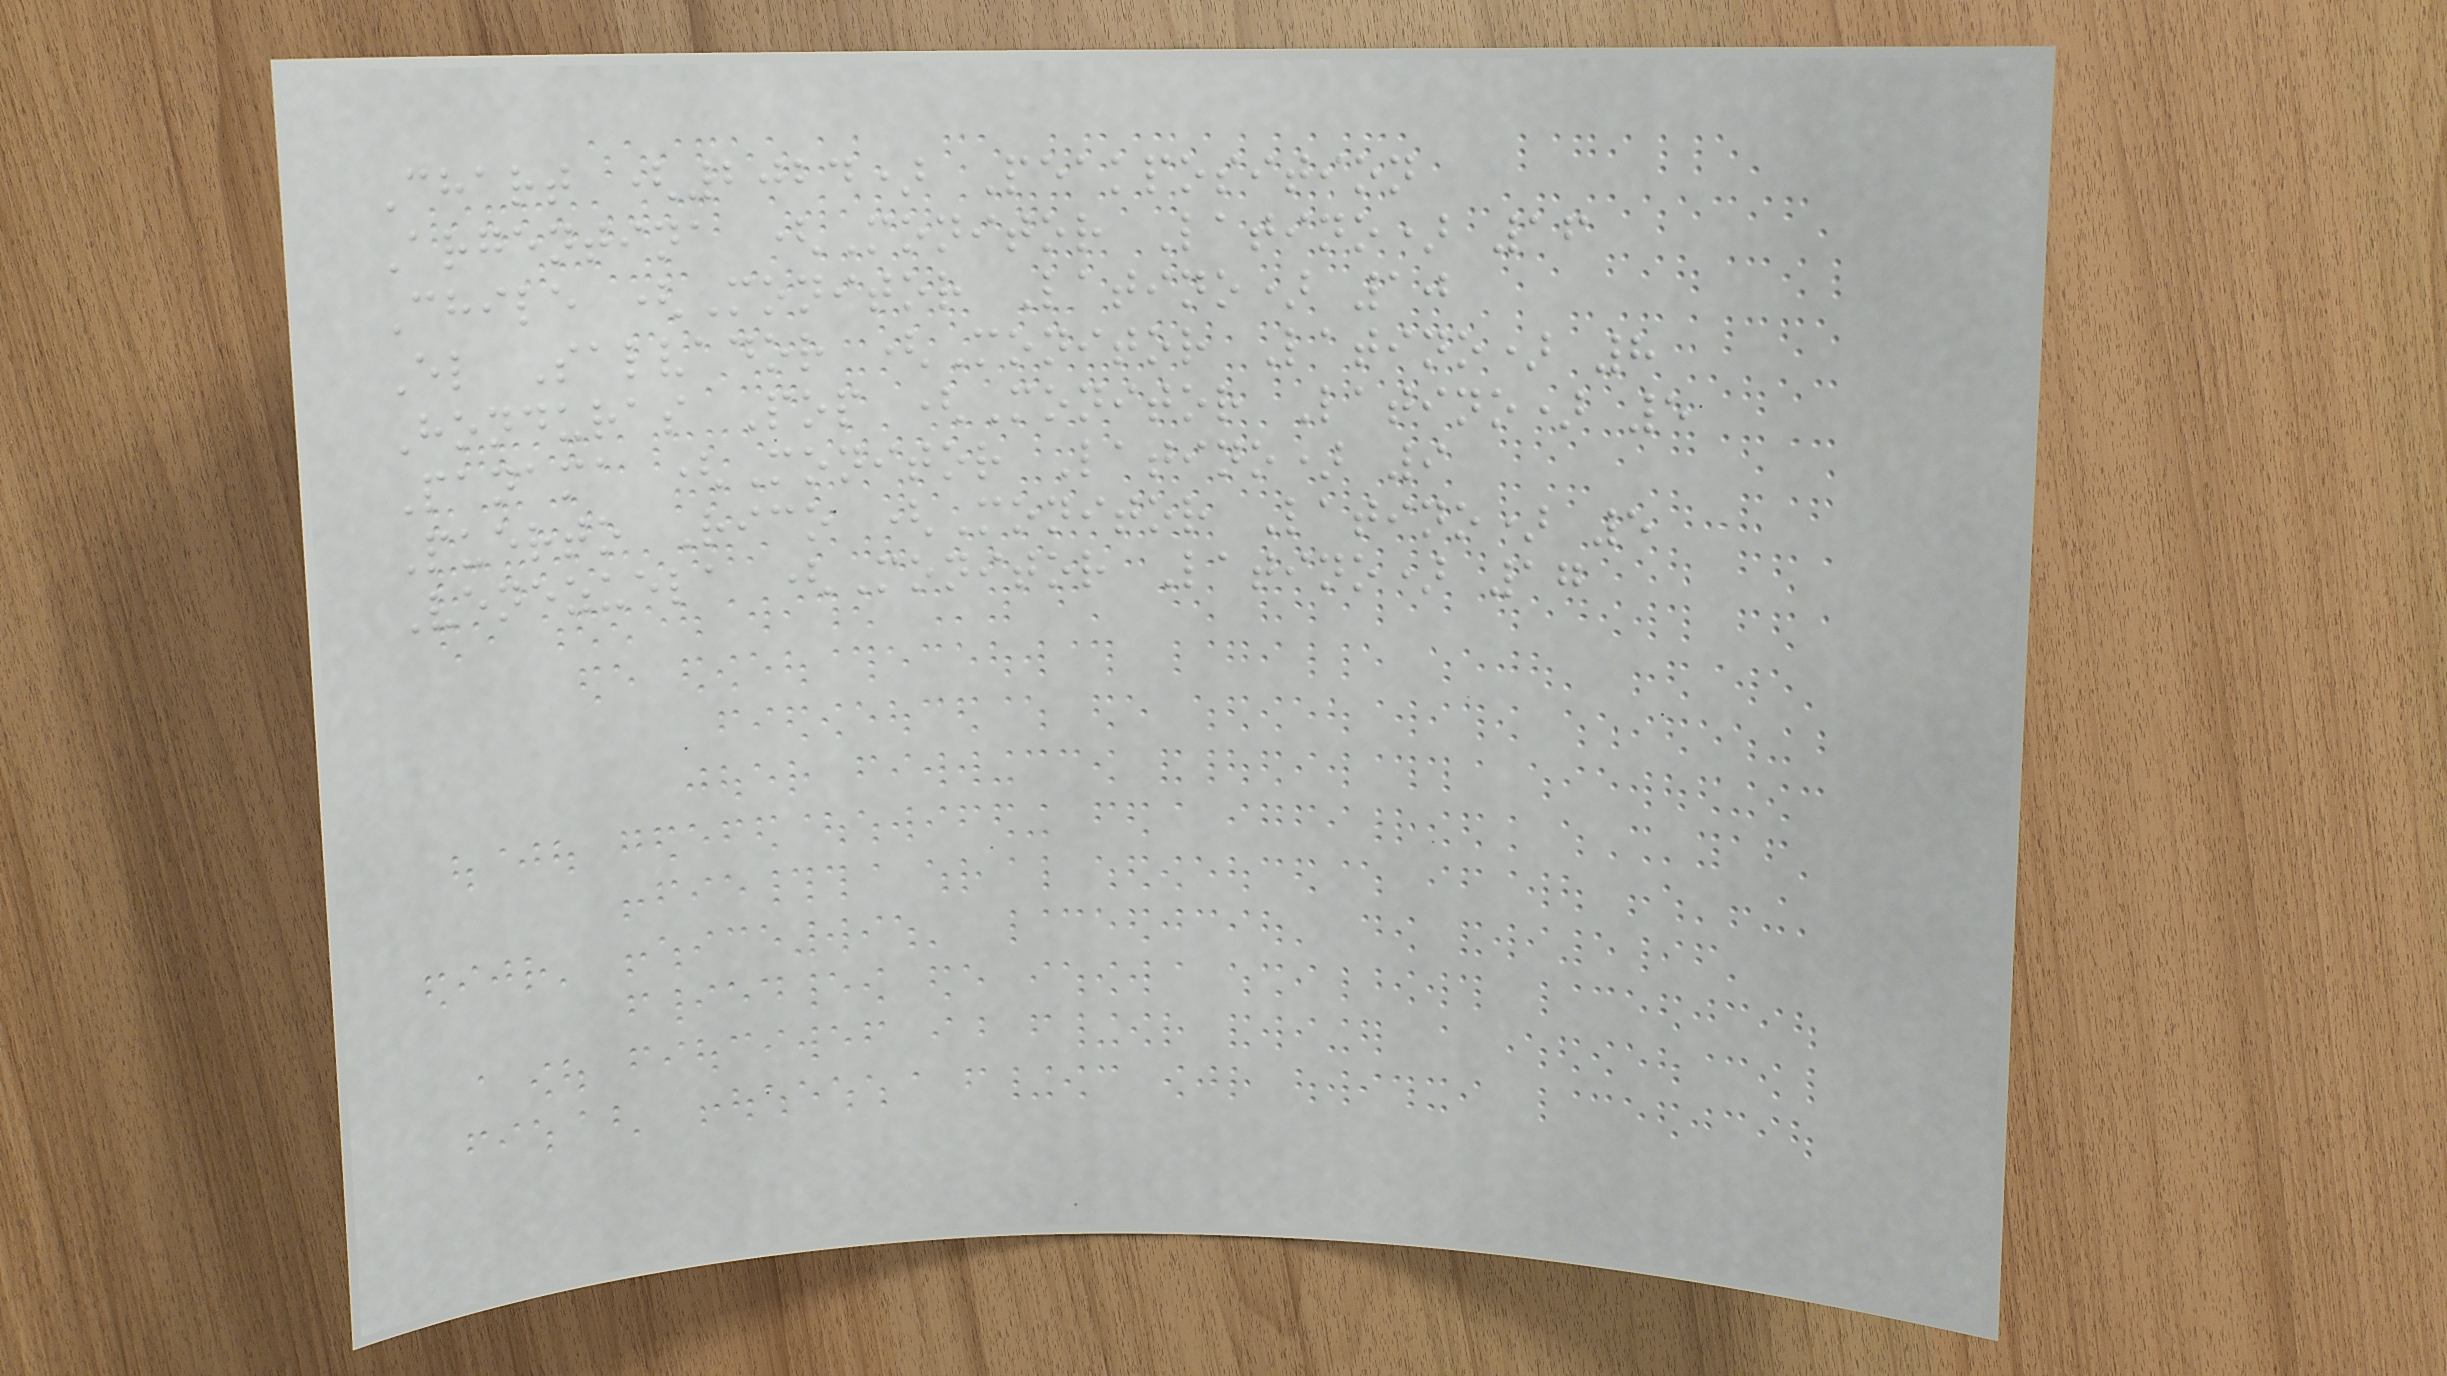Chart (2024) Peakposition
Argentina (Monitor Latino) 16
Chile (Monitor Latino) 10
El Salvador (Monitor Latino) 8
Honduras Pop (Monitor Latino) 5
Panama (Monitor Latino) 9
Puerto Rico (Monitor Latino) 5
Venezuela (Monitor Latino) 17
